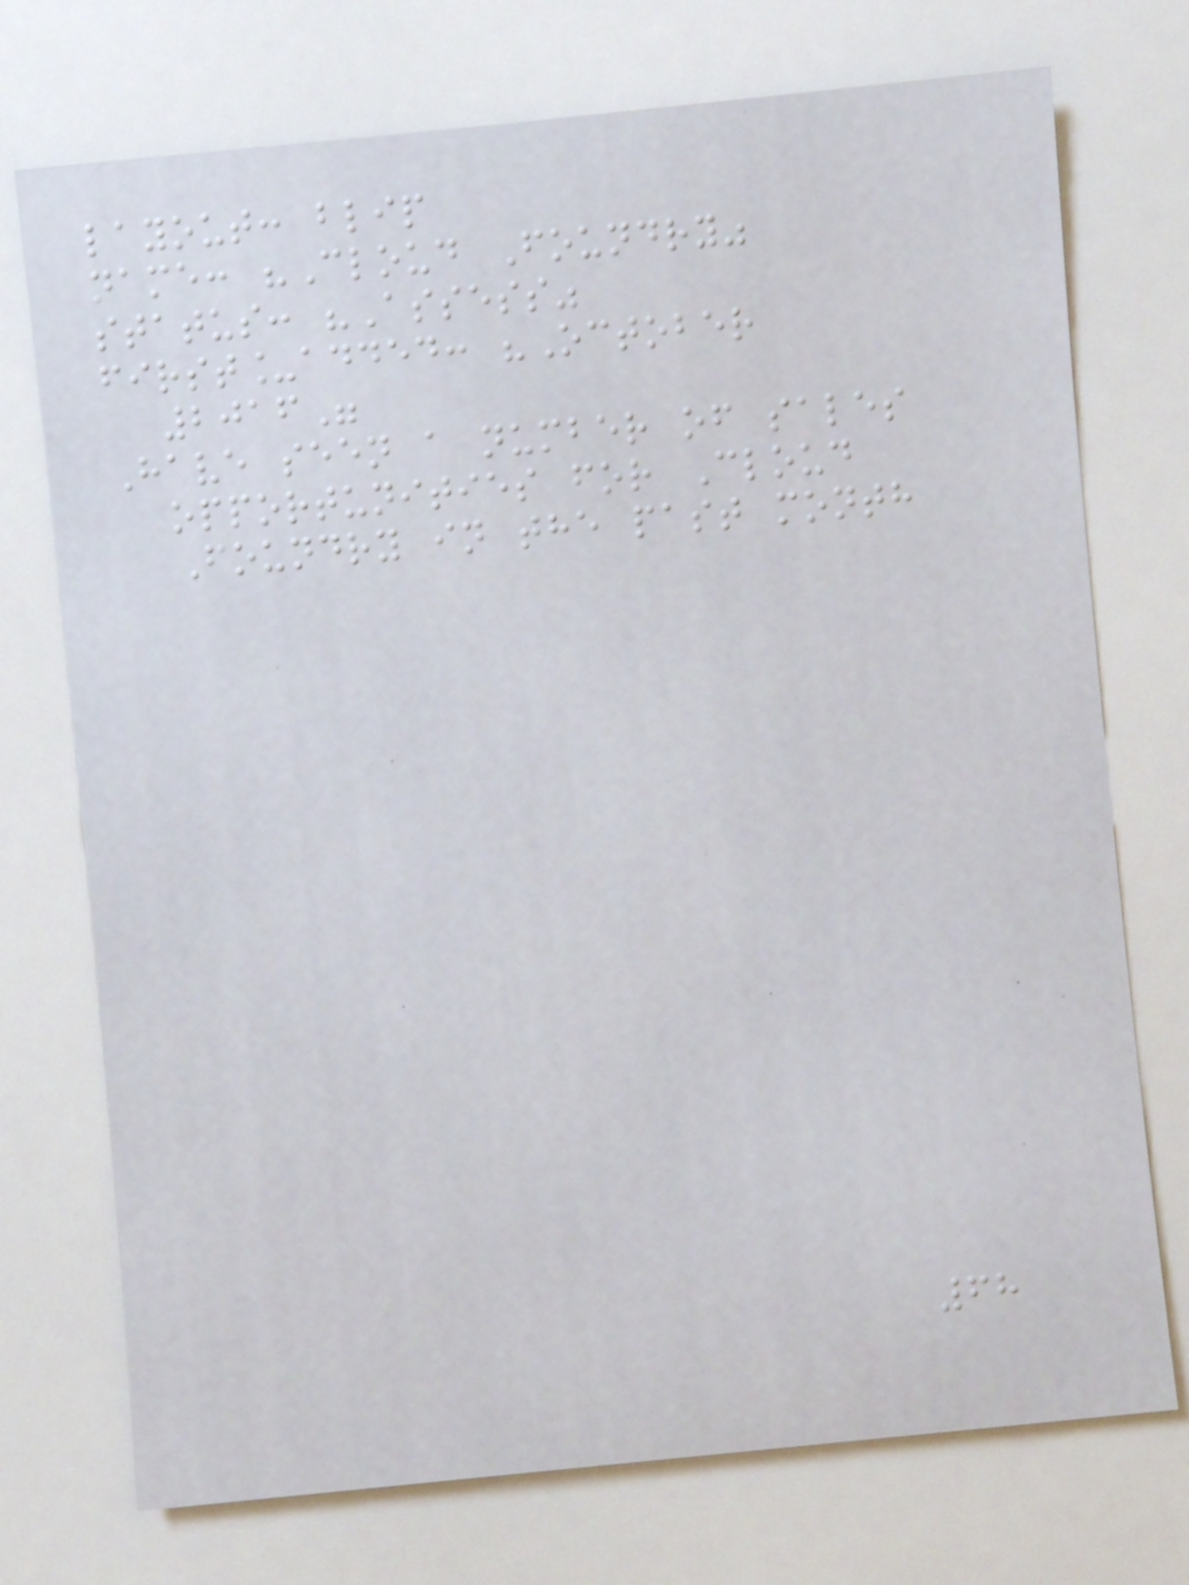layout: blip
name: "Cloud Foundry"
status: "Assess"
first_added: "October
2016"
Have seen a number of sales
opportunities for Cloud
Foundry in the past month
68
